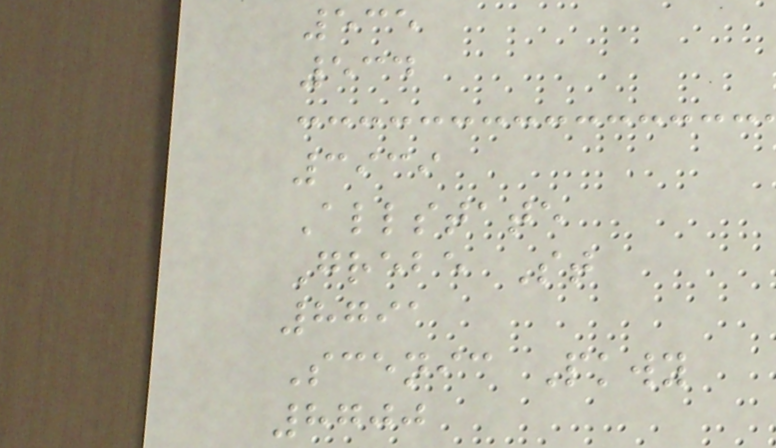535
534
3939
Allstate
Grebe St
8791
Scenic Pkwy
8700
